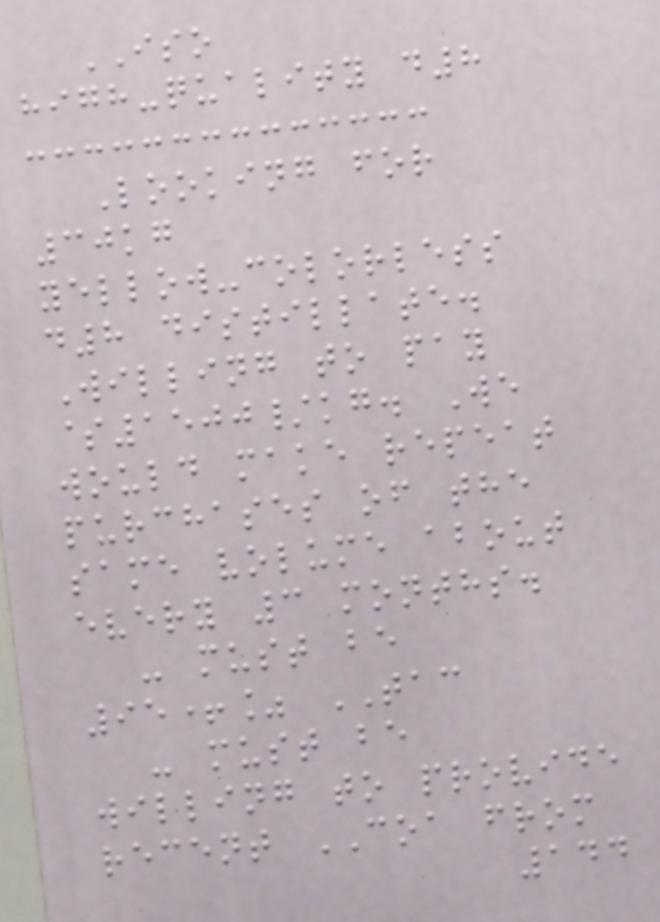ISO
high-quality d8
Looking for
30kg
yellow-colorless
d8 distillate.
Willing to pay
$1500/kg. We
would make repeat
purchases of the
same volume about
every 3 months.
- must be
95+% TAC
- must be
willing to provide
recent COA from
144
